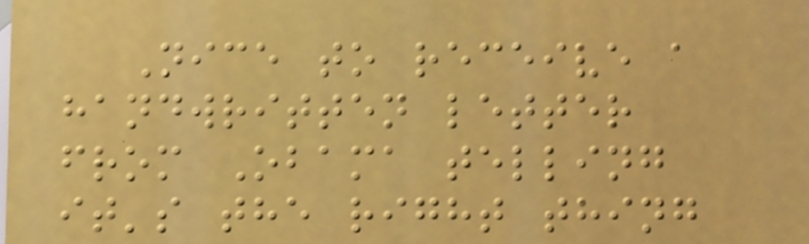Nice to receive a
handwritten letter
from Obama telling
it's the right thing
